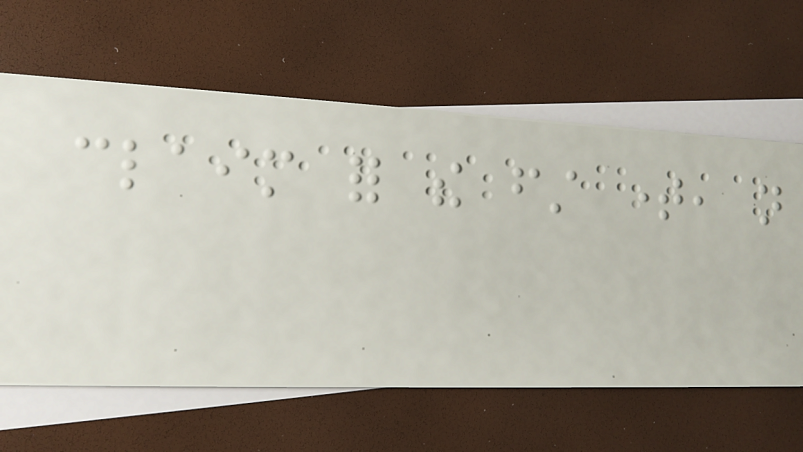claim for the first time, not
